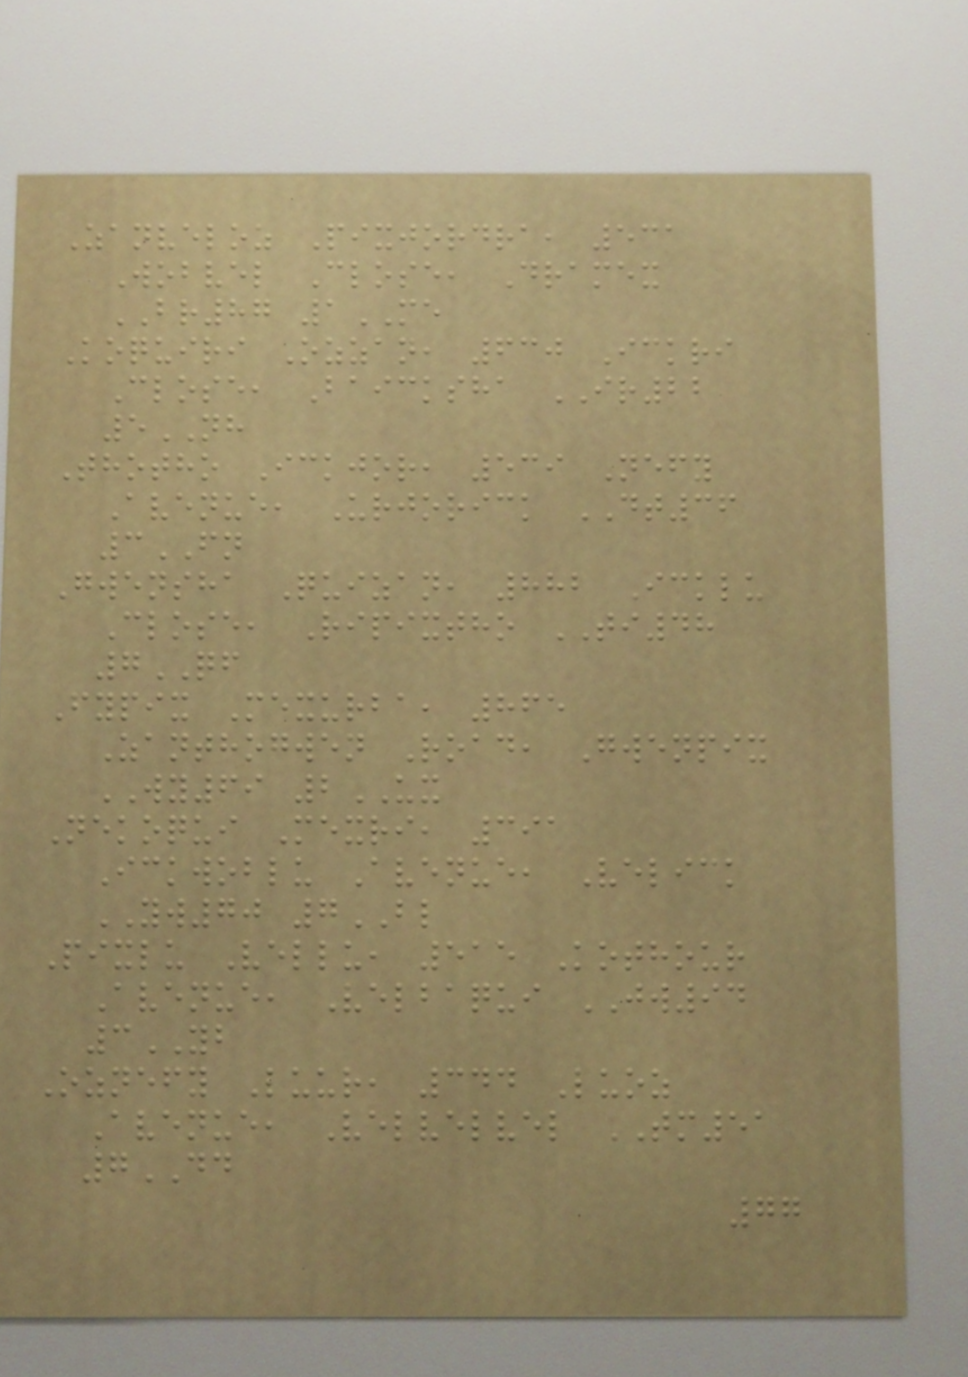Zanveloz Pixjordra, 531
Wobvel Close, Dramex
BR87 1ME
Koquiri Ozzan, 630 Ickri
Close, Baicksha IR22
5NH
Thotho Ickjor, 539 Nefy
Avenue, Urjorick DT36
3FN
Gwensha Quizan, 882 Icklu
Close, Ripixtho TI48
7QF
Fypix Mexurba, 865
Zanthogwen Road, Gwenpix
WY69 2UX
Nekoqui Mexri, 391
Ickwoblu Avenue, Velick
YW70 7BL
Pixlu Vellu, 515 Kothour
Avenue, Velbaqui JW94
3YB
Oznefy Luur, 344 Luoz
Avenue, Velvelvel TM51
7DD
77
